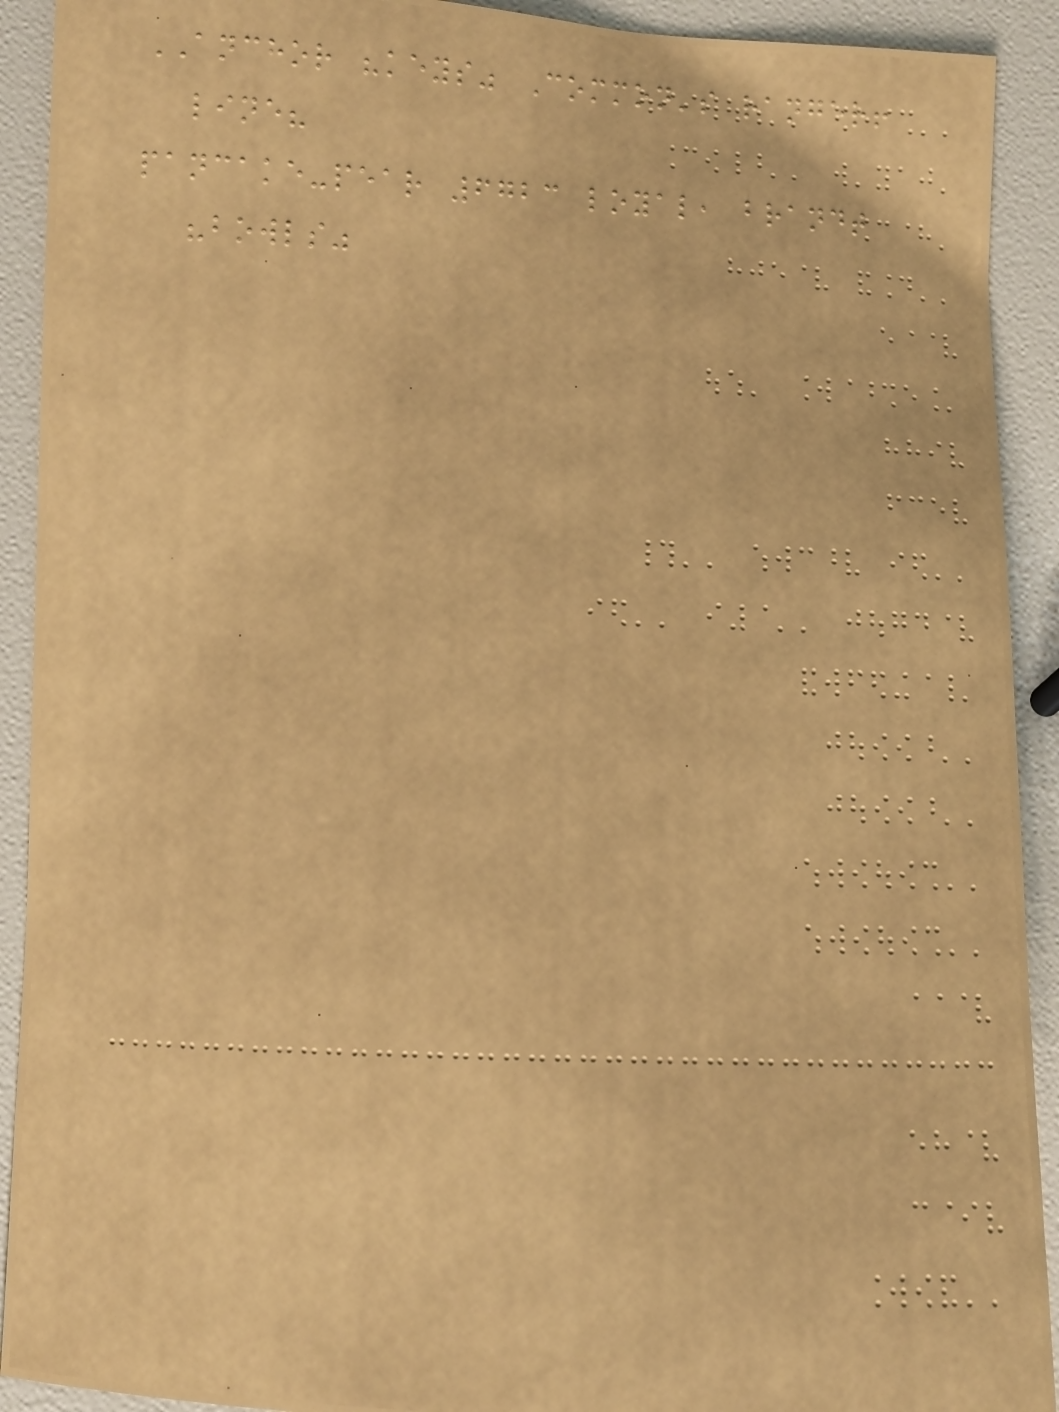ANCHOR "keys" Common's ranger!
line?
pancake-pear 6723 loyal, brandt
"bowls"
